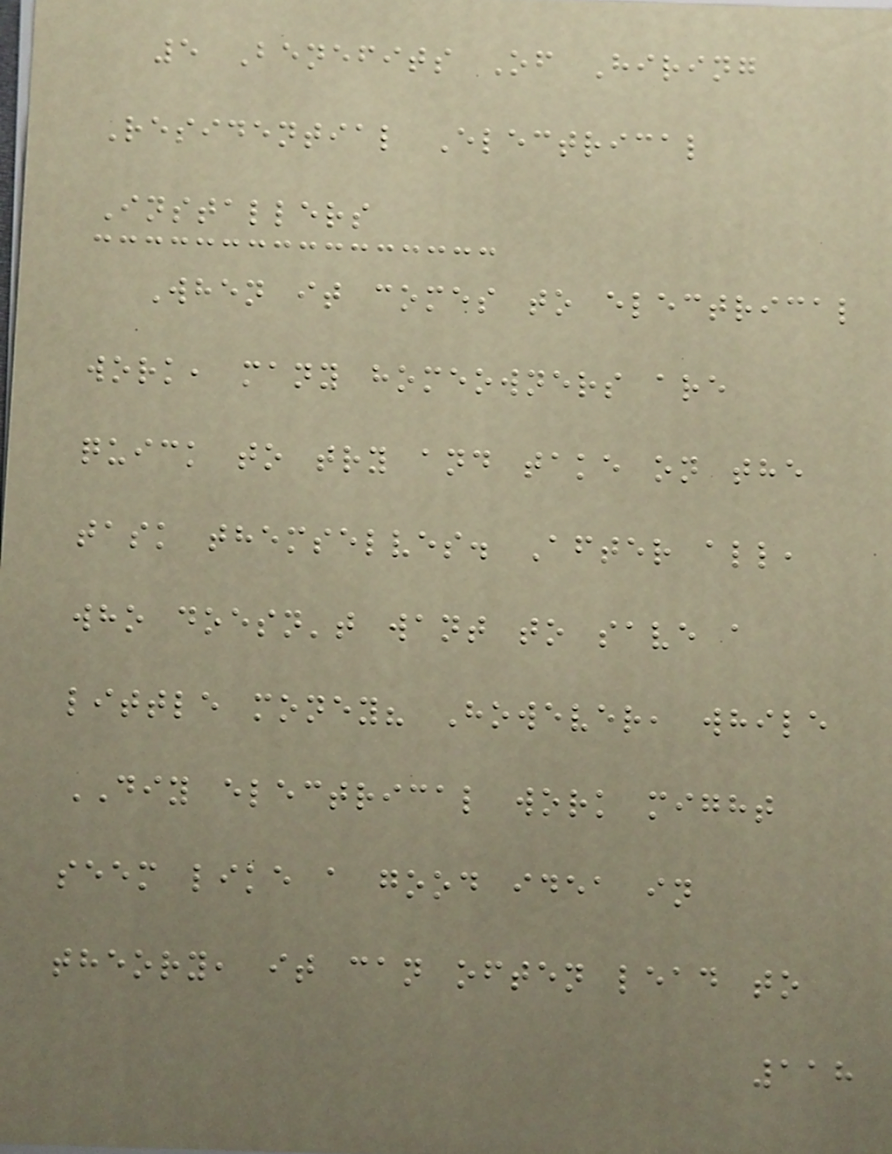5 Benefits Of Hiring
Residential Electrical
Installers
When it comes to electrical
work, many homeowners are
quick to try and take on the
task themselves. After all,
who doesn't want to save a
little money? However, while
DIY electrical work might
seem like a good idea in
theory, it can often lead to
118
